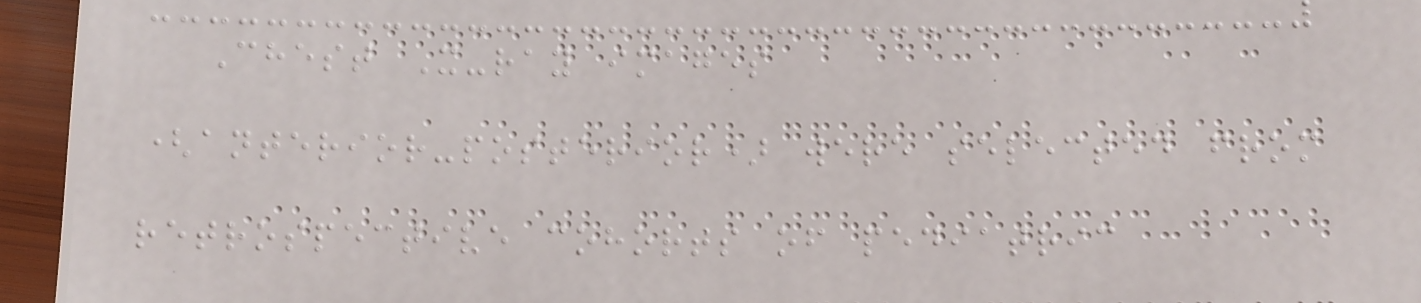Chest X-ray images
(anterior-posterior) were selected from
retrospective cohorts of pediatric
